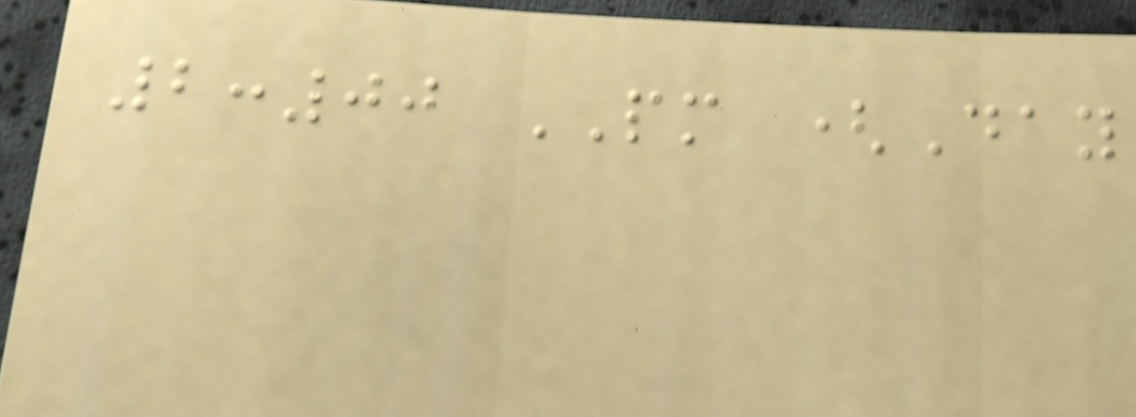2:00 PM (Day
